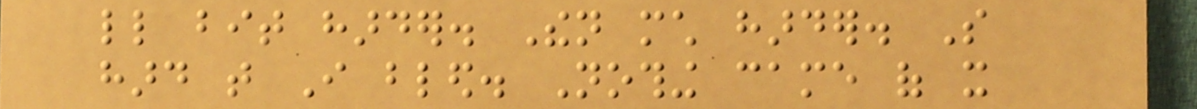little bit harder. Then much harder. So
hard that I bled. Nothing came of it
